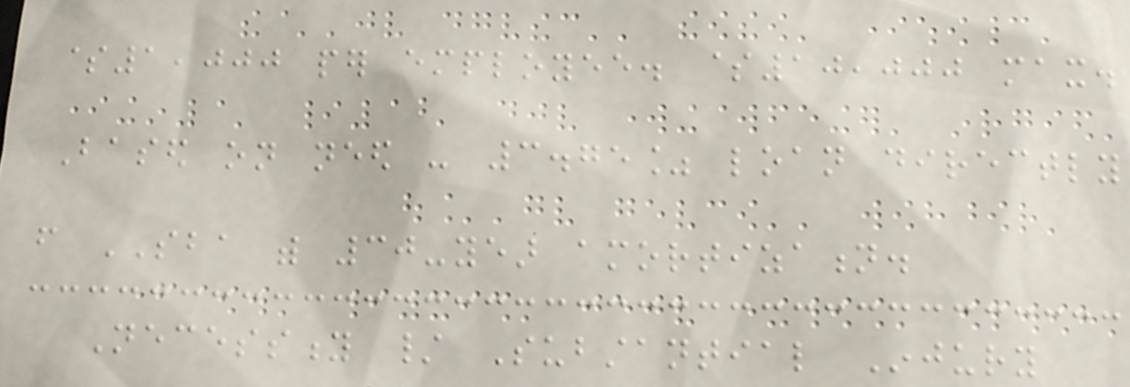$1,000 per employee. $10,000 max.
Based on need - 3.75% loan directly
from SBA with 30-year amortization.
Necessity / Substantial Injury
